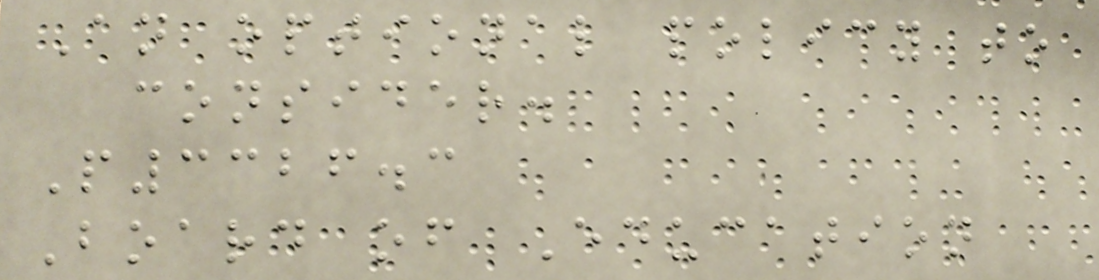An optional policy to
consider.
P3326.3
Board of Education
